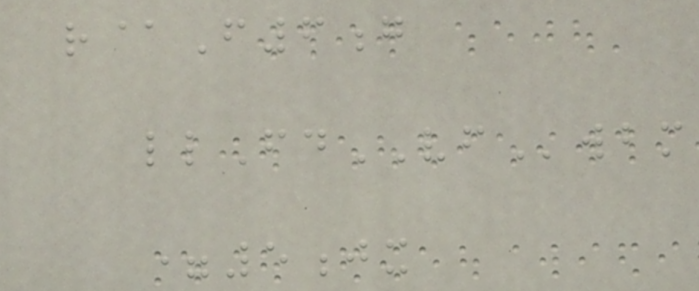r@F6g
llFdVFwbm
=5jx
